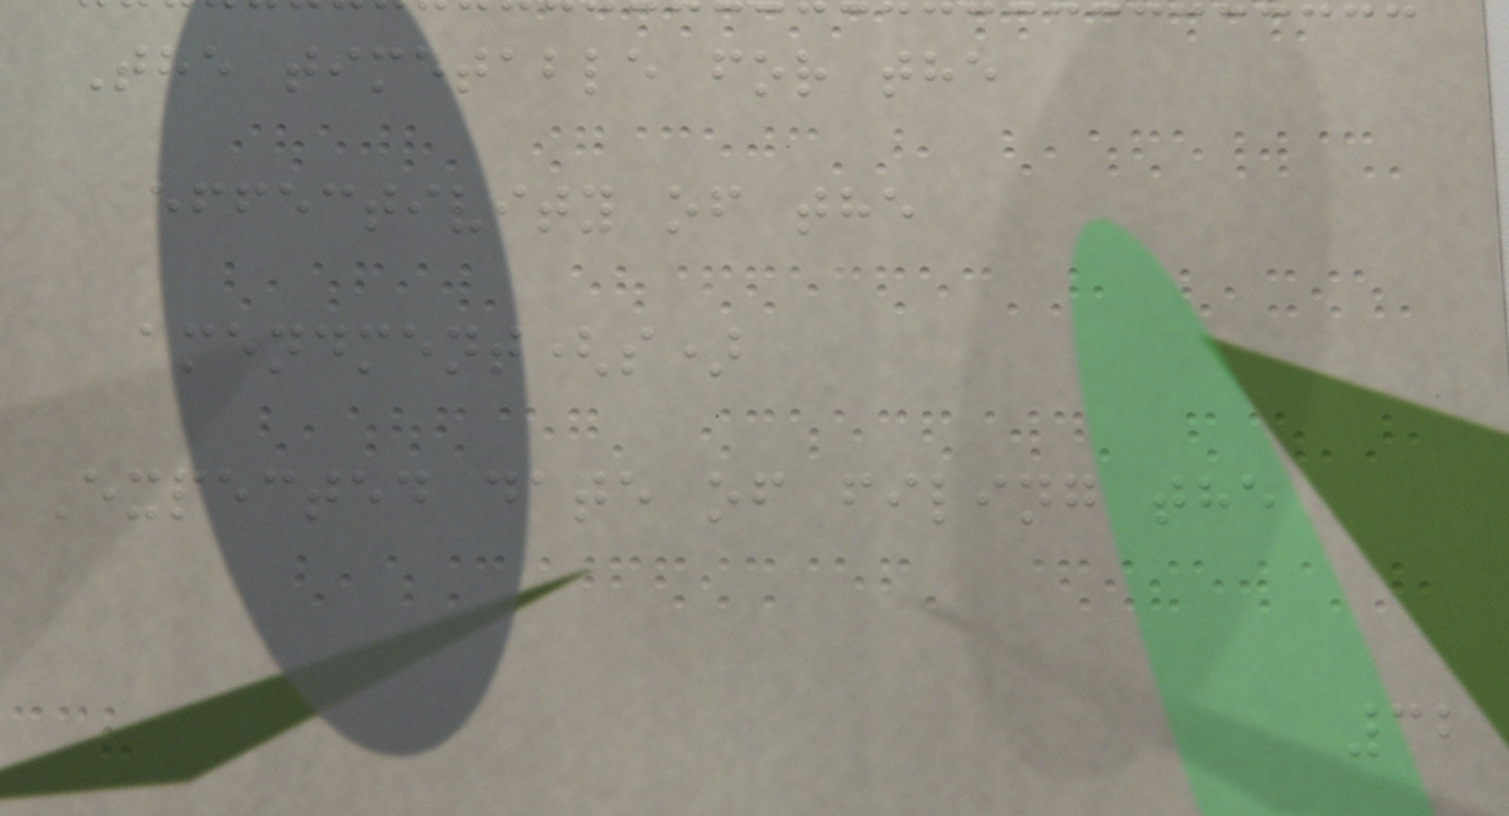The timetable for the
effectivity of the
amendment(s)
Expected date of filing the
32
